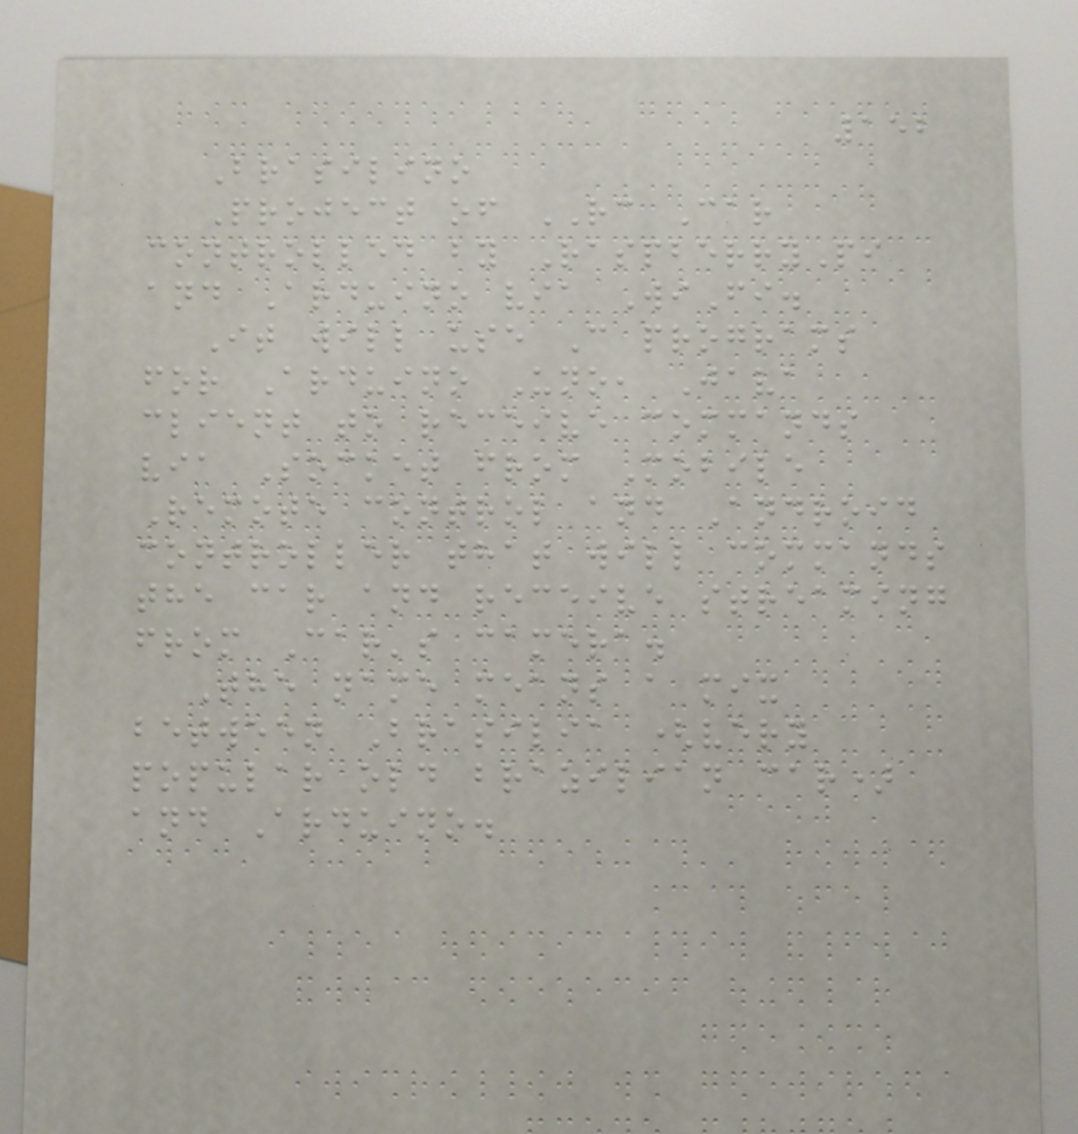152
Brasilino
Project of RC Car
controlled by RaspberryPi
and Arduino via WiFi.
It will use C programs
for Arduino Uno, Java
client to receive commands
via Socket from Mobile
Remote control and Android
controller that will commands
the car and receive streaming
from Car's camera.
The name means a mix
between Brasilia (very
popular old brazilian car)
and Arduino.
